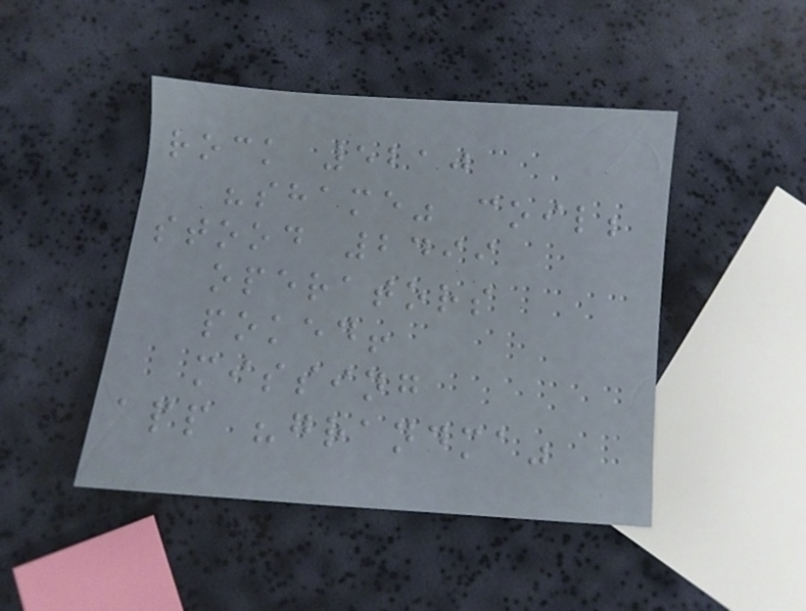rock 5210
"shame" coil;
stood 2499
operators
poked!
missing
app "grandma"
